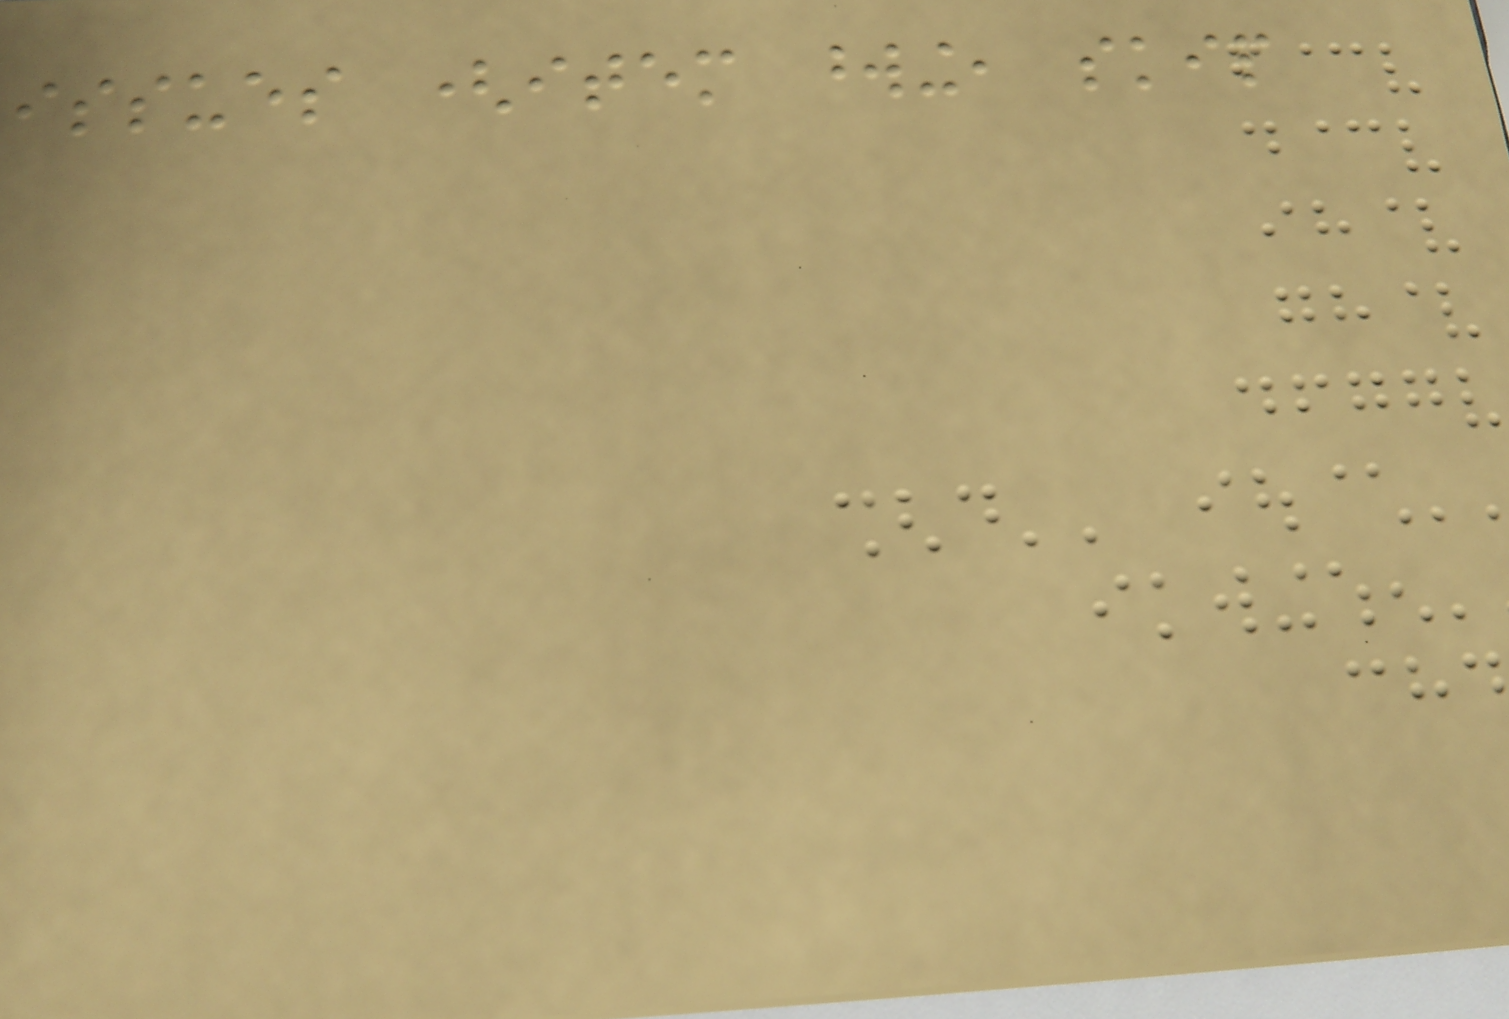issues (item wording, skip
